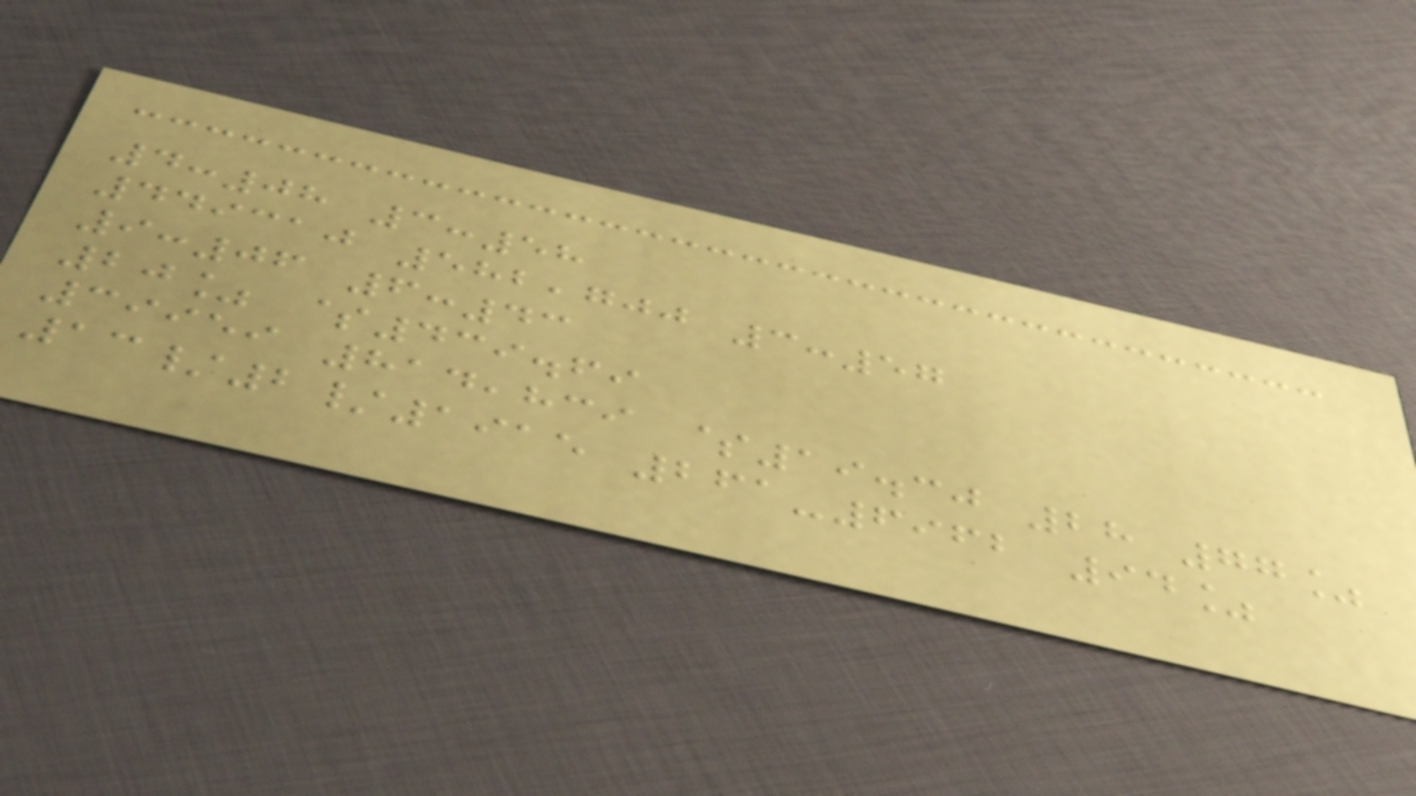4:08 3:58
449310 582,700 3:57
9:06 6:43
20% $439.69
39959 814,839 $19.30 28 77%
13/2/1915 261-6962 94%
